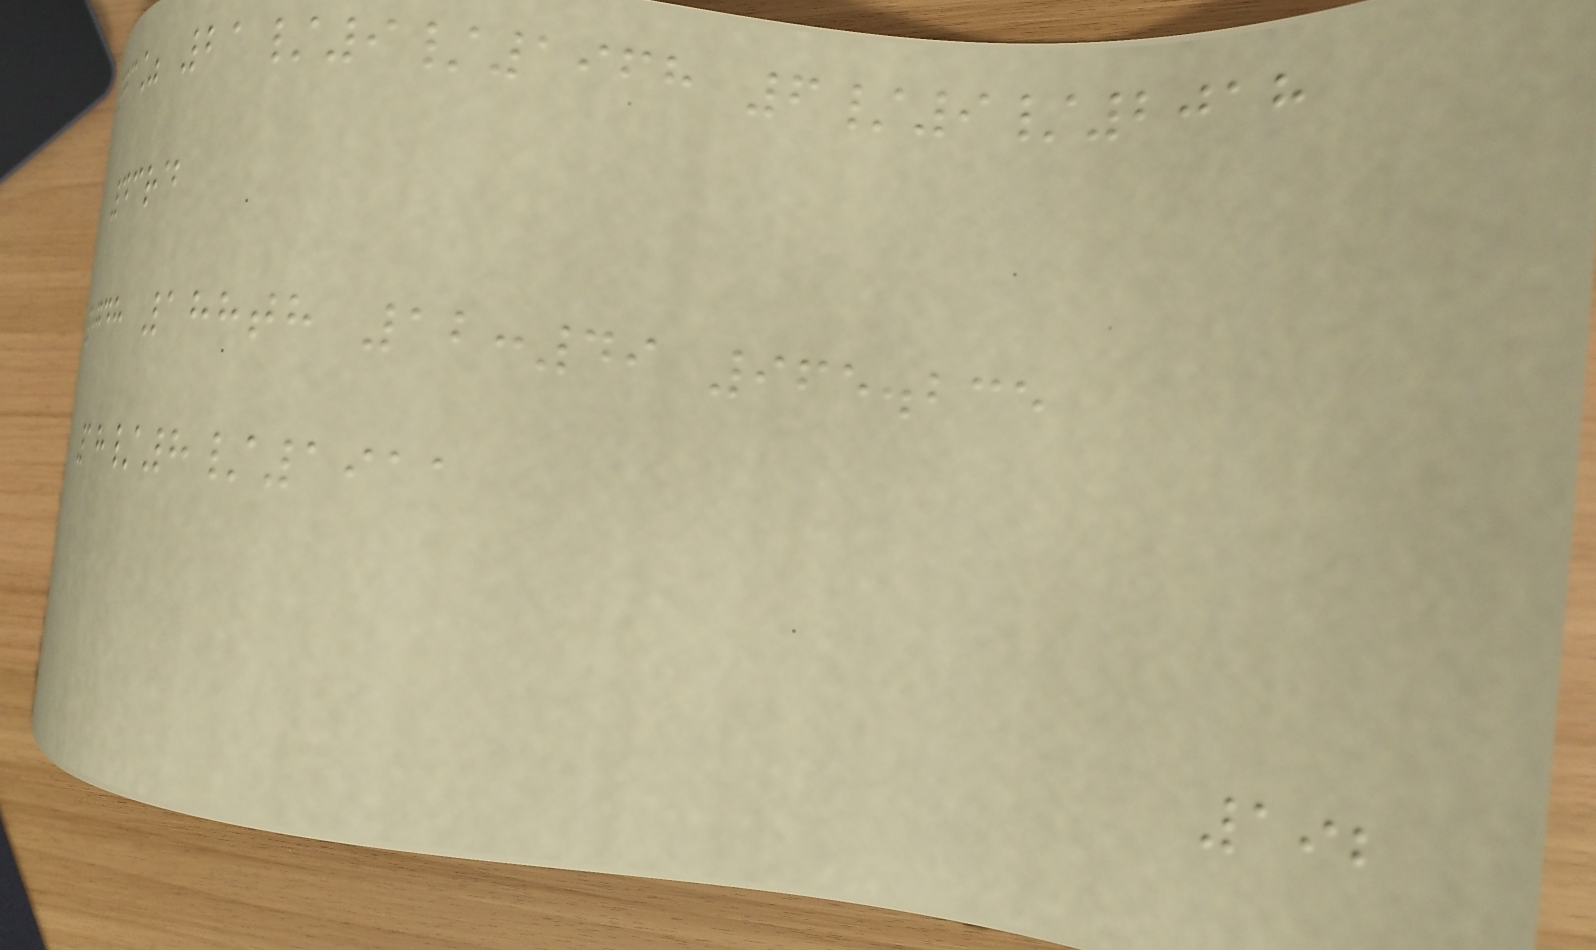73% 21/9/1968 6/9/2018
43rd
5748 188th 12:49 965.235
18/8/1911
192
